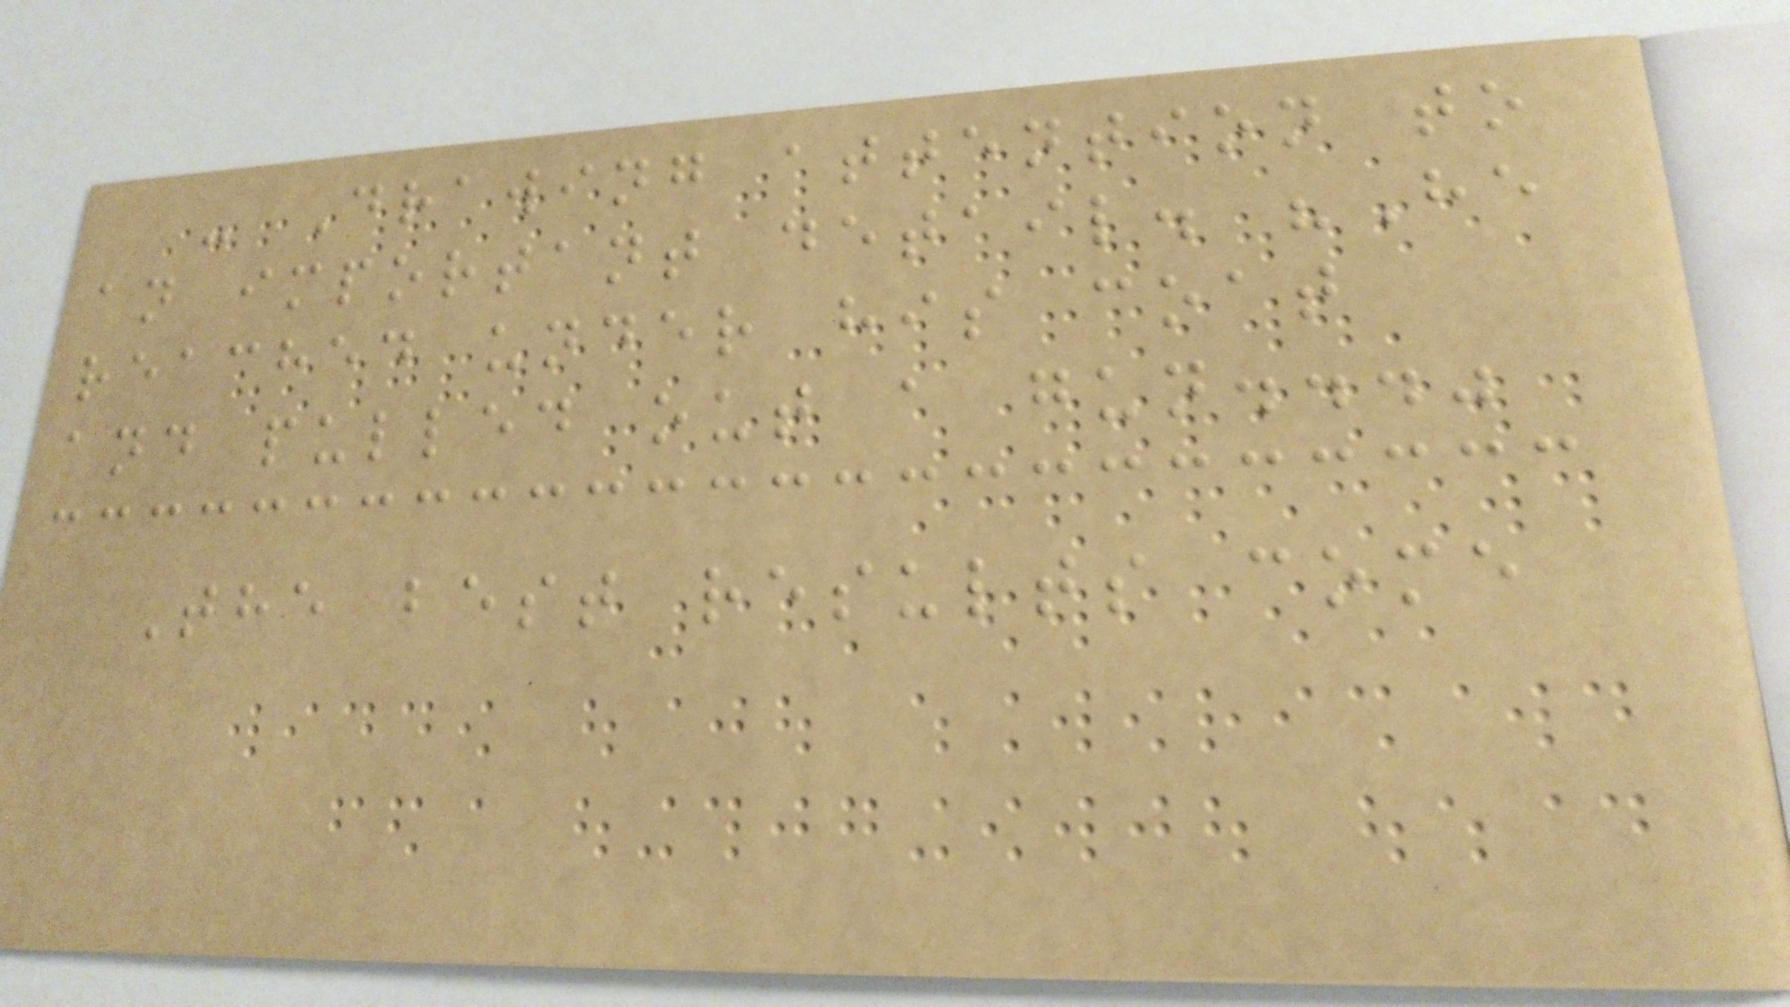- Drawing attention to
an important detail. "He
reached under his coat
and pulled out a gun..."
The best results come
